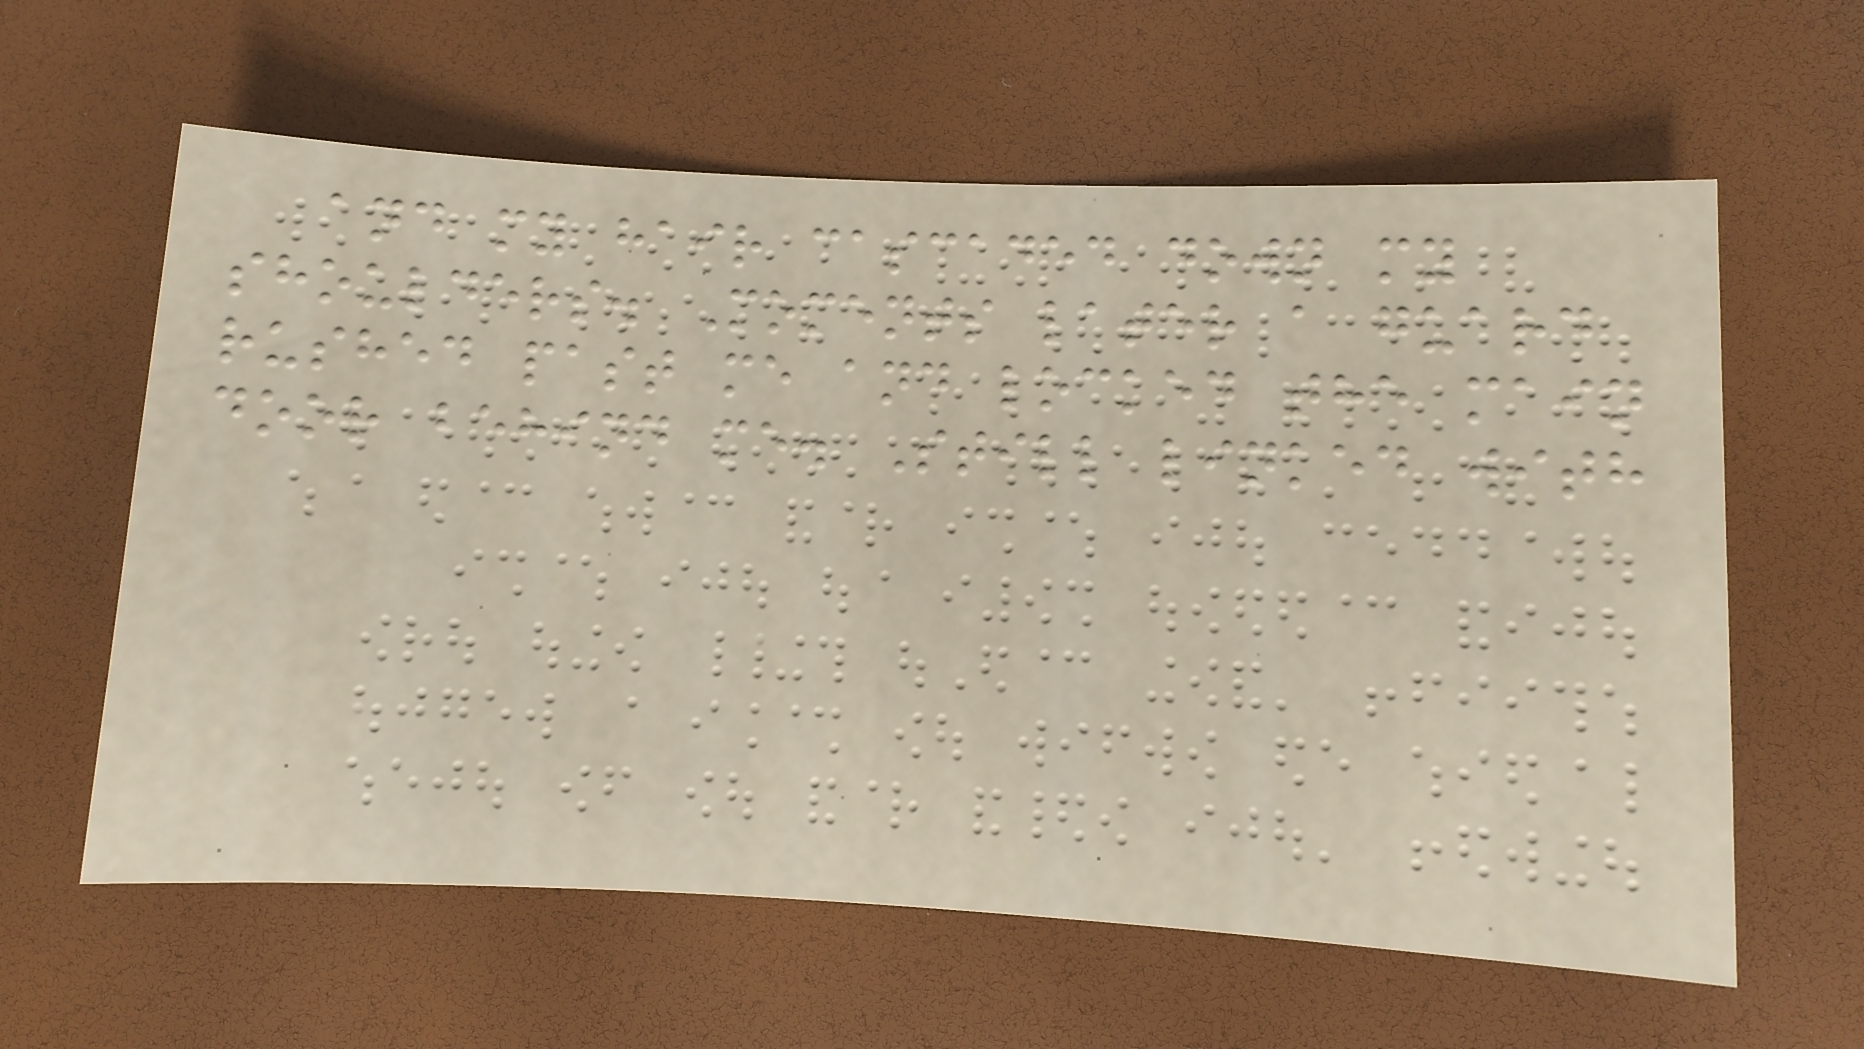and my hair cascaded down my
shoulders. Moments later a guard
rushed past me and locked the main
door behind me. Still linked with
